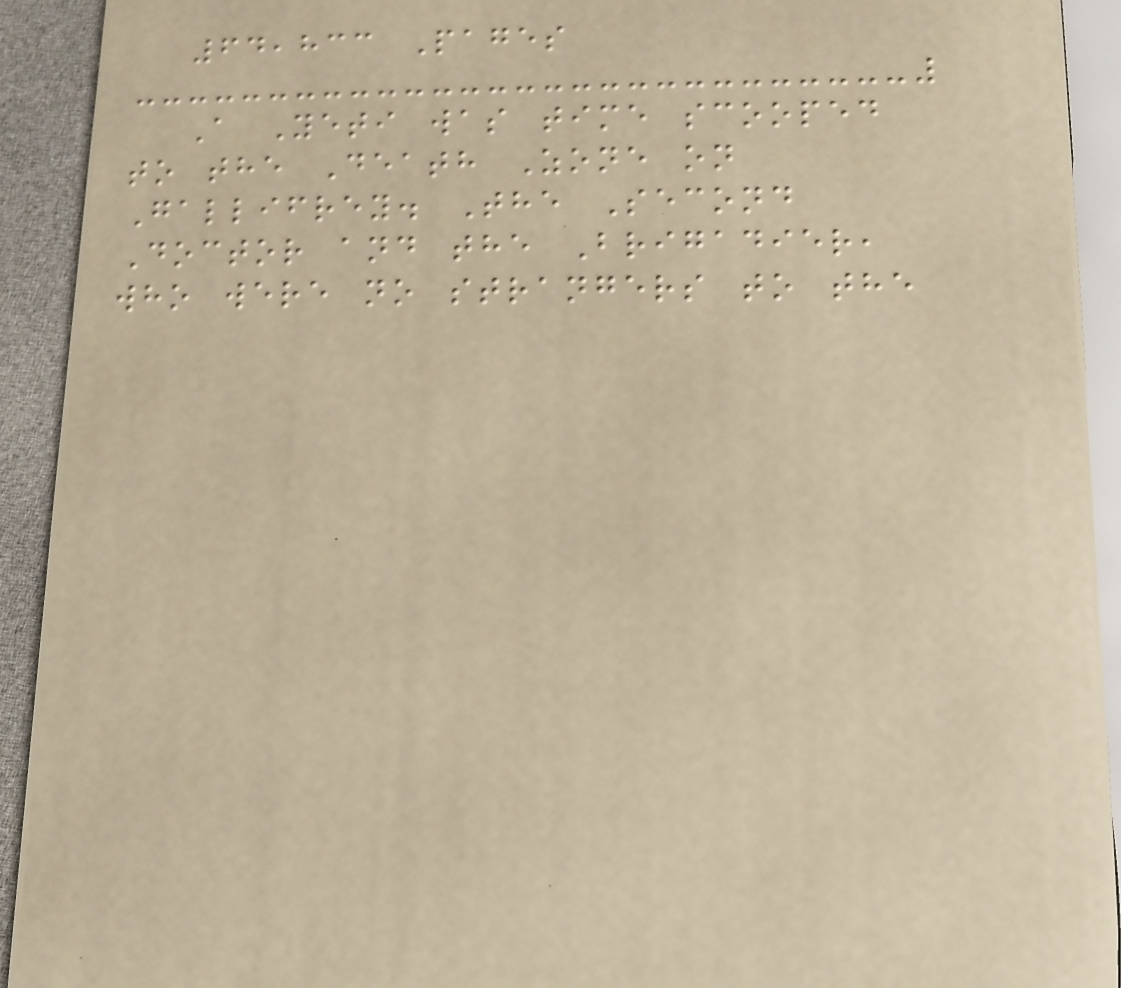64,833 Pages
A Yeti was time scooped
to the Death Zone on
Gallifrey. The Second
Doctor and the Brigadier,
who were no strangers to the
